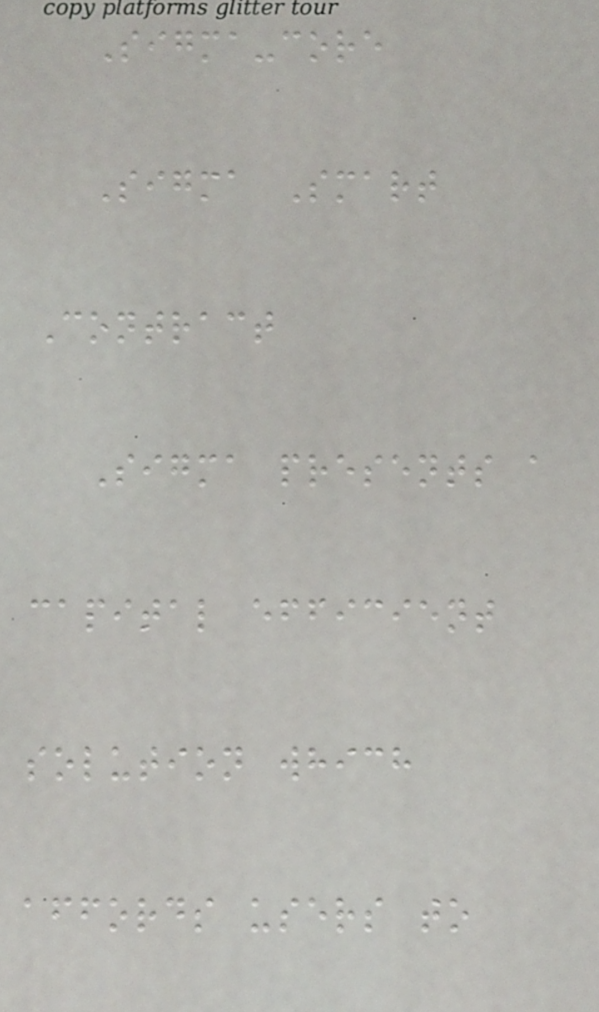Sigma-core
Sigma Smart
Contract
Sigma presents a
capital efficient
solution which
affords users to
